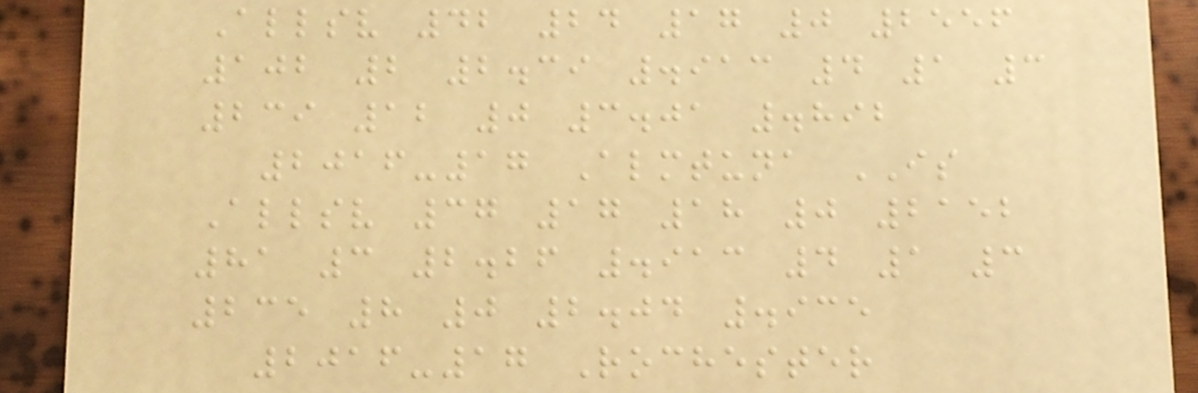Allsv 42 24 17 0 2556
102 2 2.39 .913 4 1 3
239 12 0 3.01 .892
2016-17 Almtuna IS
Allsv 37 17 18 0 2152
81 3 2.26 .913 4 1 3
235 8 0 2.04 .935
2016-17 Rochester
